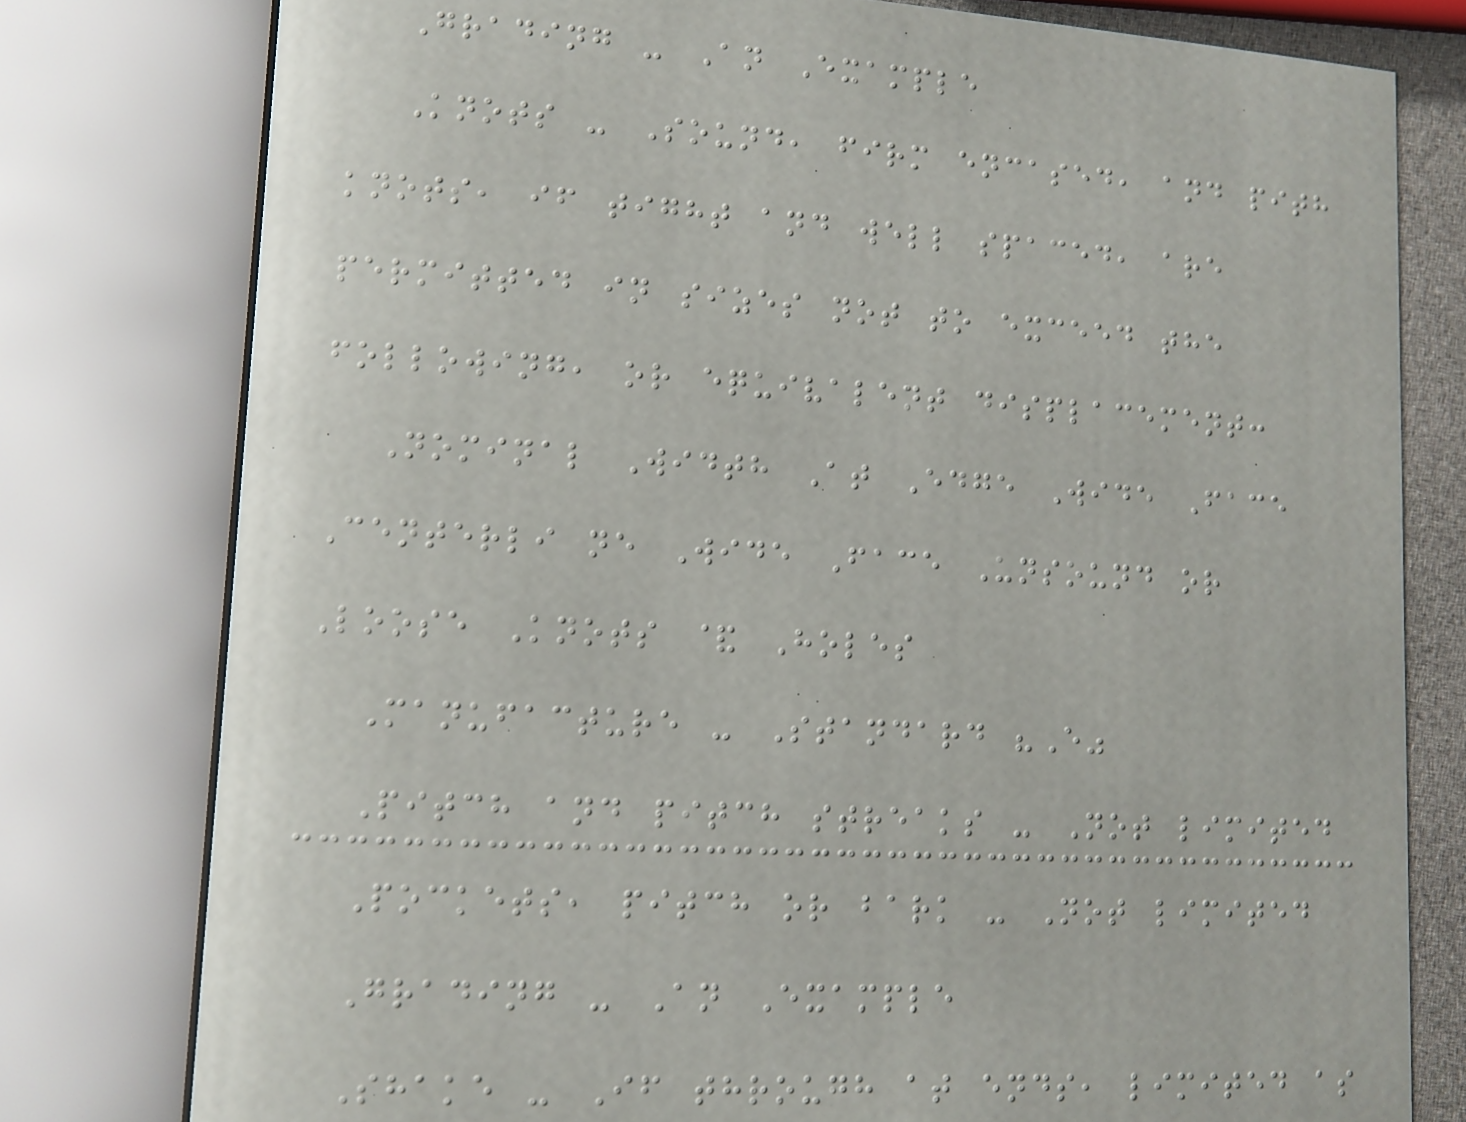Grading - An Example
Knots - Sound, firm encased, and pith
knots, if tight and well spaced, are
permitted in sizes not to exceed the
following, or equivalent displacement:
Nominal Width At Edge Wide Face
Centerli ne Wide Face Unsound or
Loose Knots & Holes
Manufacture - Standard "E"
Pitch and pitch streaks - Not limited
Pockets, pitch or bark - Not limited
Grading - An Example
Shake - If through at ends, limited as
